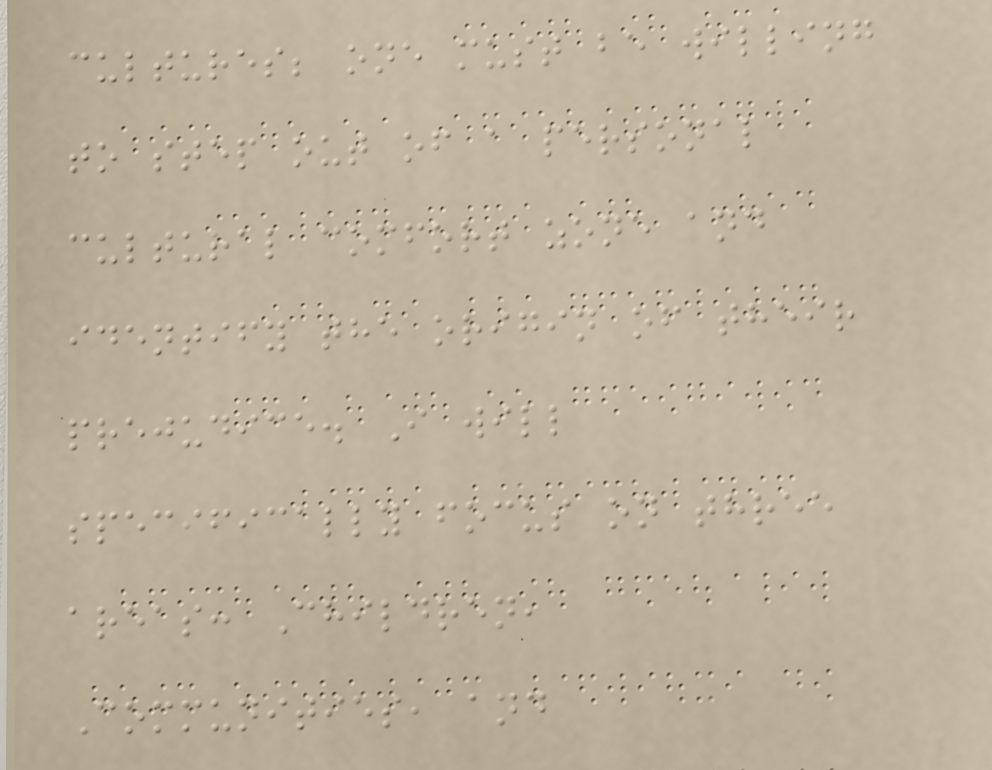cultures; one must be willing
to step out of a personal
cultural comfort zone and
identify the origin of their
prejudice. I will
specifically focus on three
areas: Children,
Communities, and
